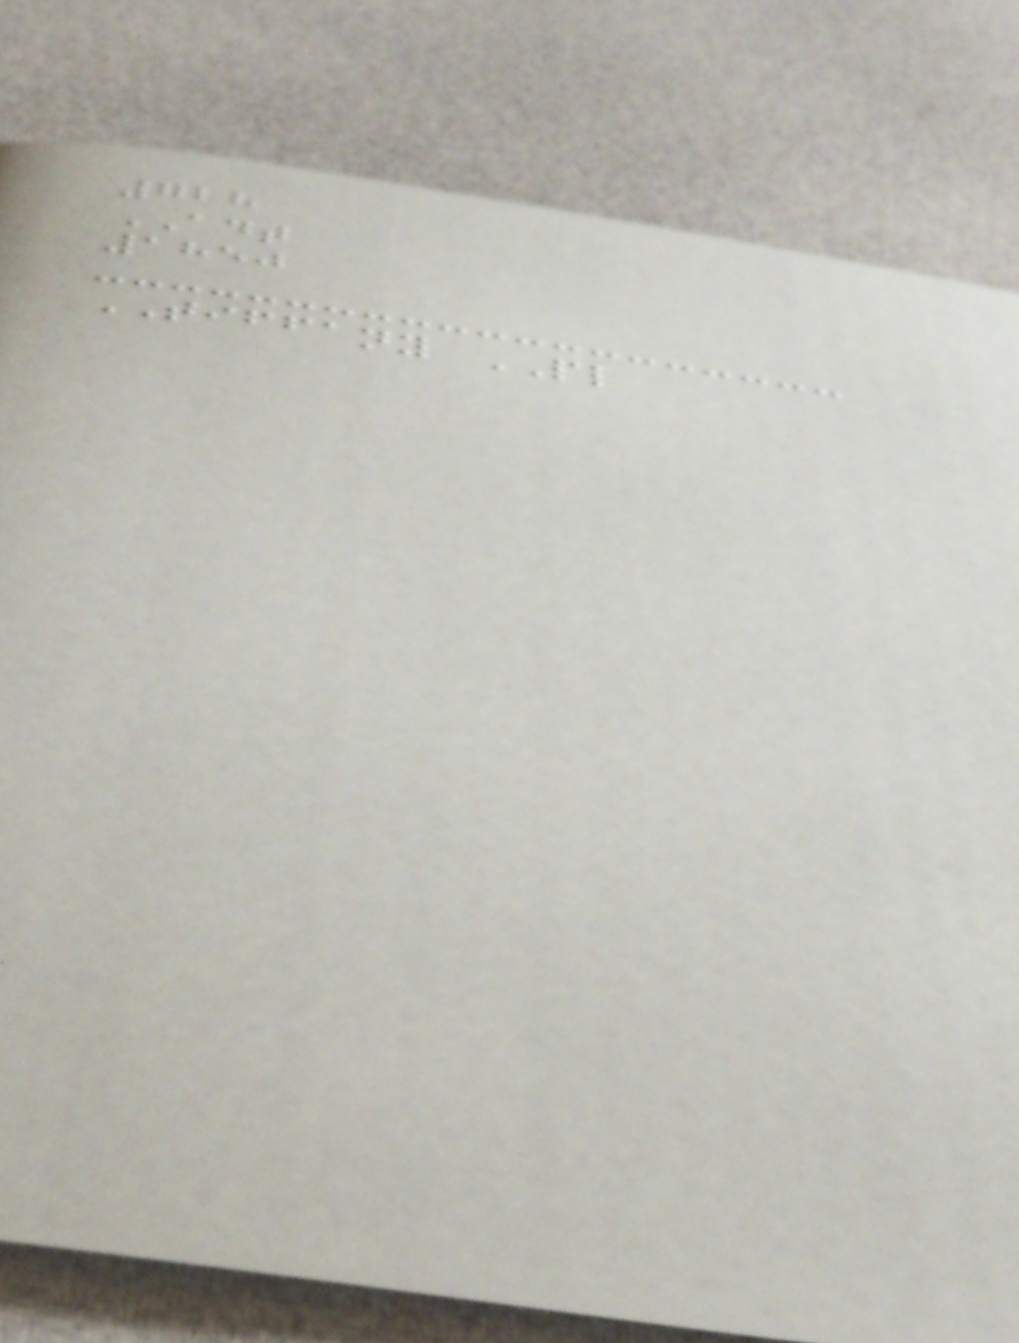728
ADT
1850
TIFFANY PL
